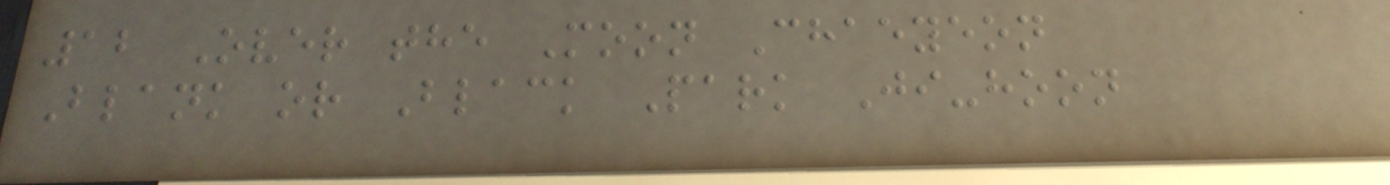12 Over the Moon Chaeyeon
Blank or Black Park Ji-hoon
